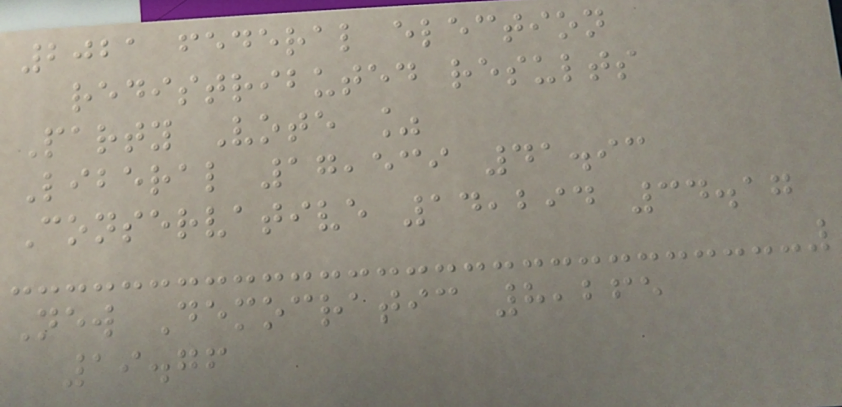2021 federal election
redistributed results
Party Vote %
Liberal 17,539 41.93
Conservative 14,294 34.17
New Democratic 8,265
19.76
